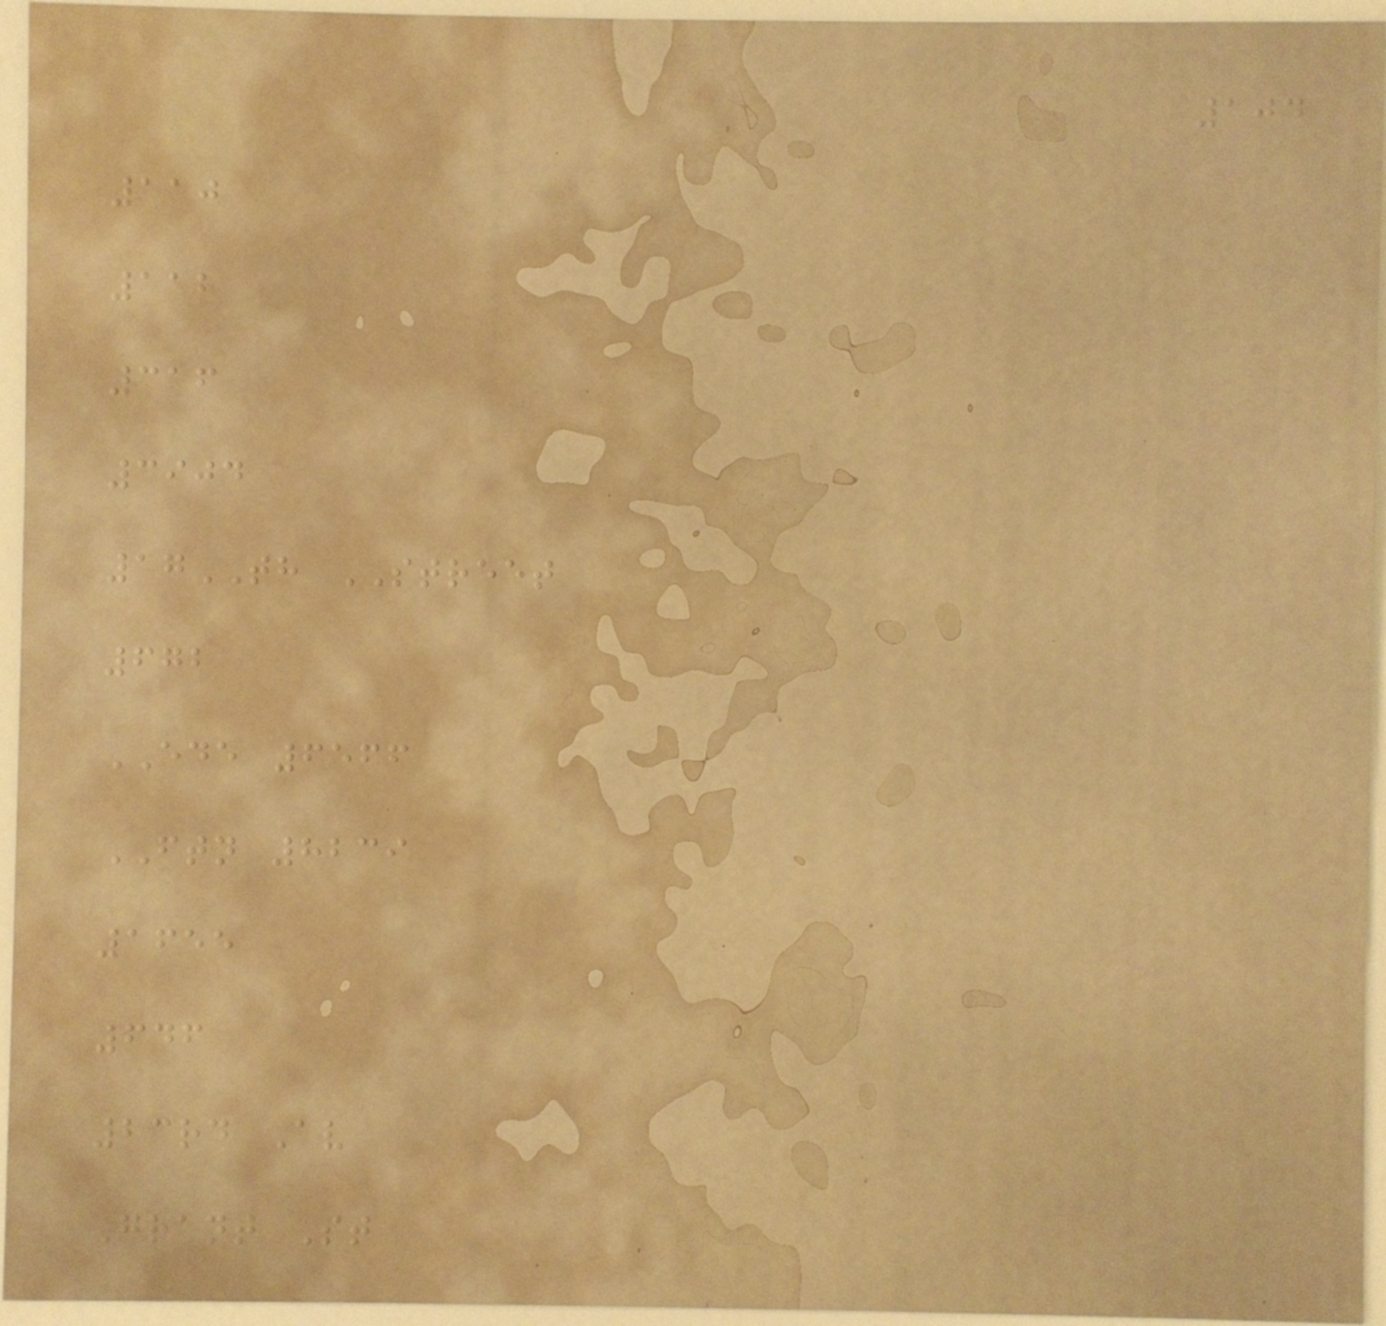104
110
112
316
3904
17TH STREET
672
EDE 6566
FTN 8239
1655
646
23rd Av
Grant St
